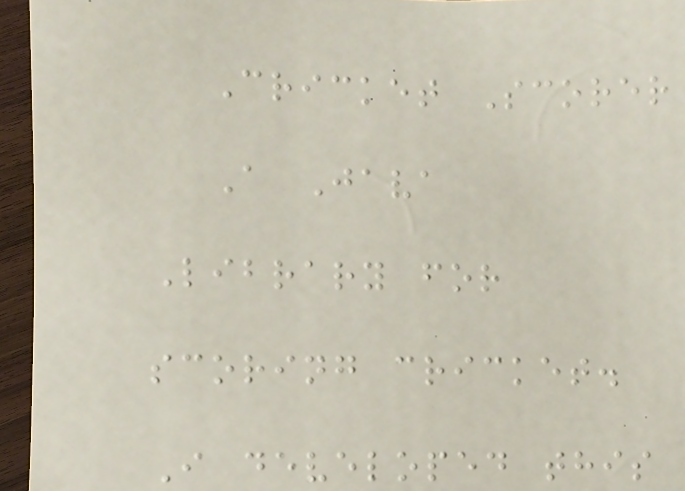Cricket Scorer
A Java
Library for
scoring cricket.
I developed this
